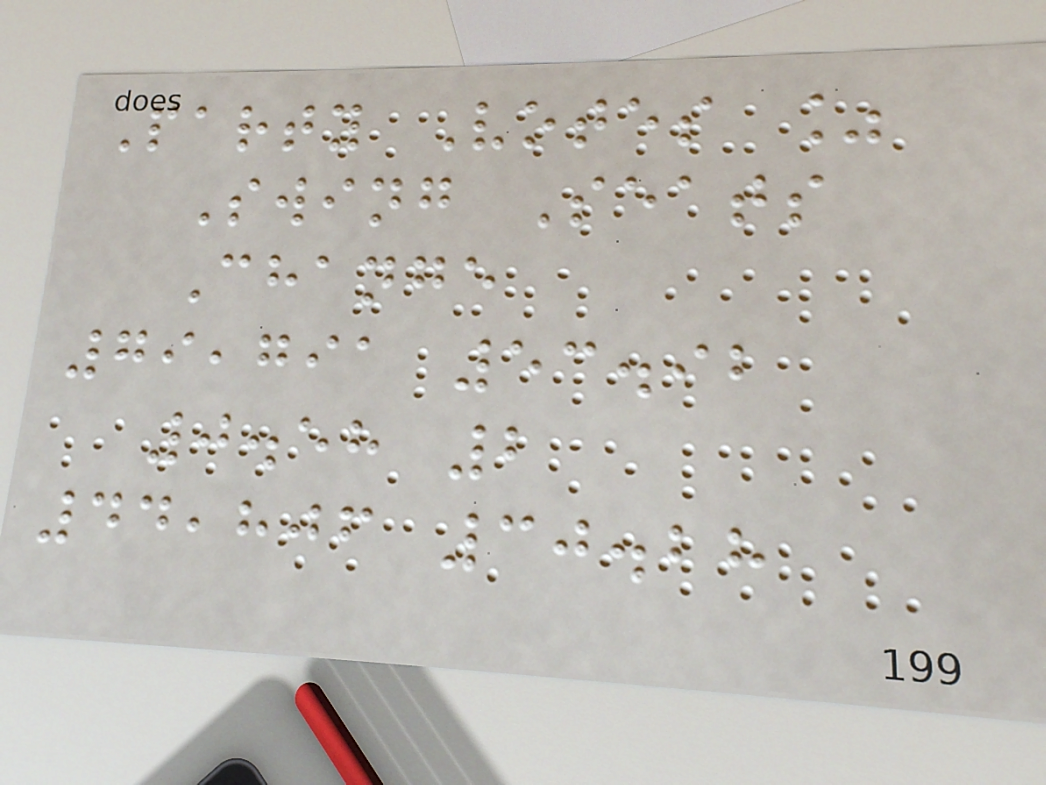Party Votes %
Swing Seats
Change
79,791 53.92
0.58 2
44,806 30.28
